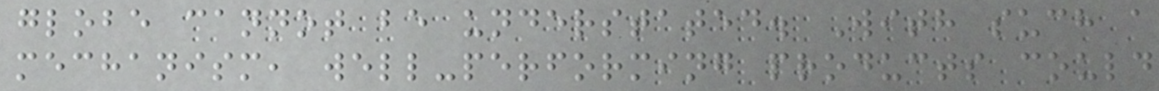globe cannot be understated. With such a
mechanism, well-performing products could
